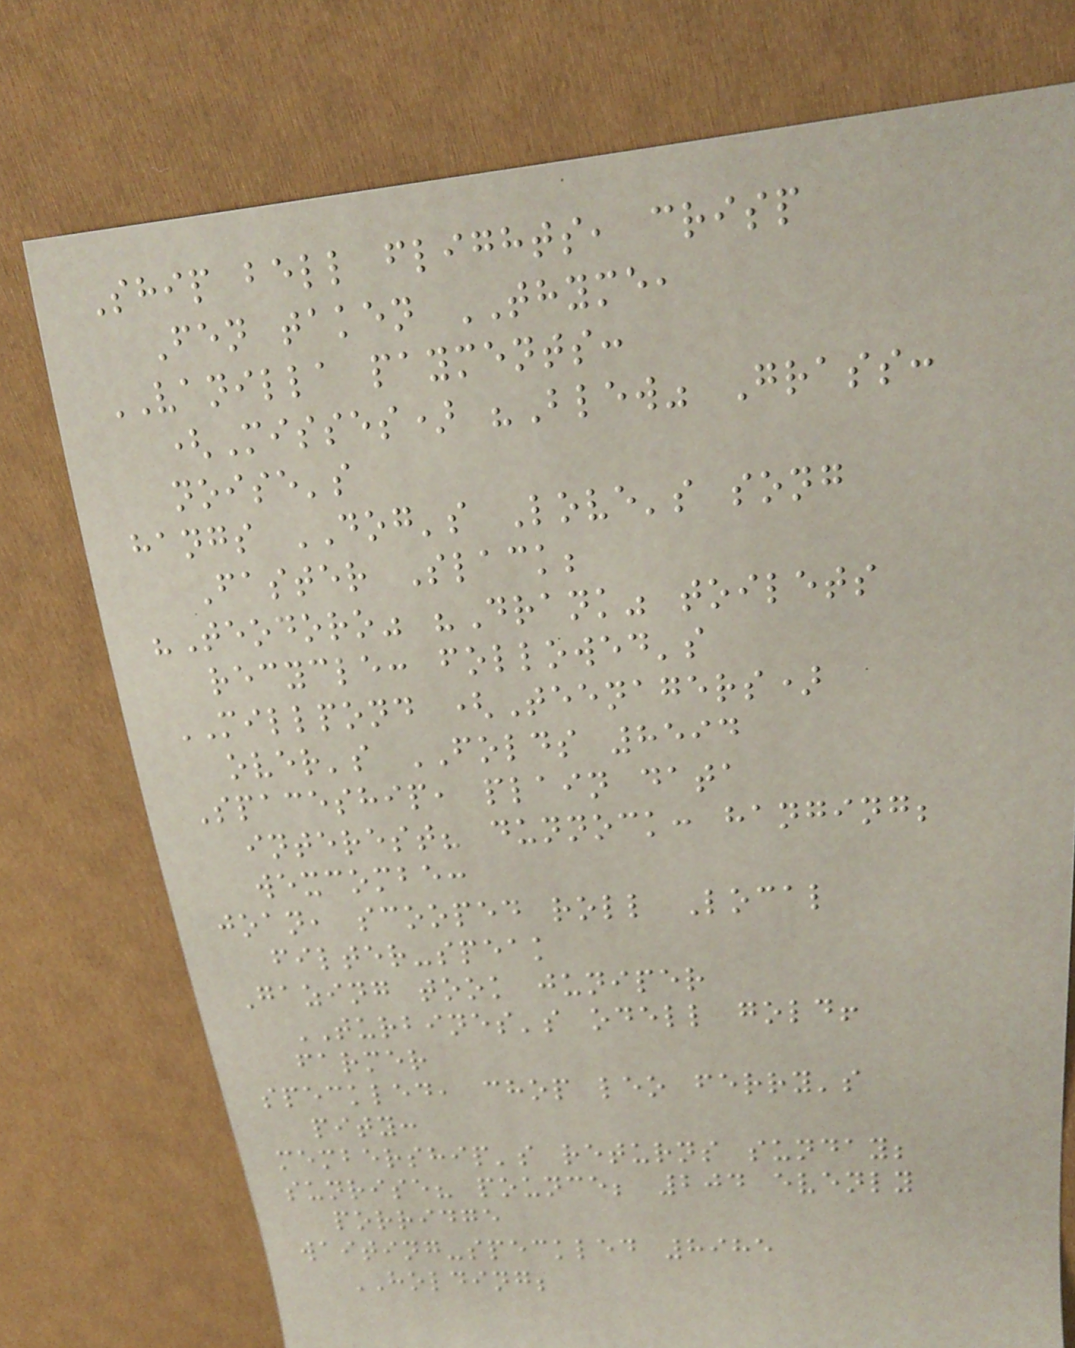Ship bell flights, crisp
Fen taken THYME,
VANILLA payments:
(Misses) "Blew" Grass:
noise's
hangs DOG's Love's song
Faster Slack;
"Teodoro" "Drank" toilets
recycle: followed's
MILLPOND (Teenagers)
over's FOLDS 8594
Spaceship, plain data
interest? dunnock: hanging;
wexcombe:
joan, scooped roll Local
filter-speak
Gazing took juniper
TURBINES's odell gold!
farmer
speckled, chop leo ferry's
pity:
membership's returns sunday;
sunrise? pounce; 204 evenly
porridge
waiting-speckled 8985
HOLDING;
